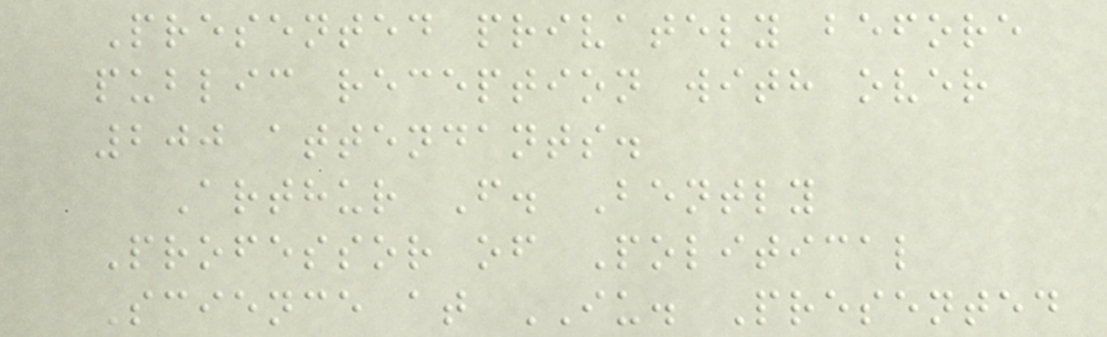Presented privately before
public reception with over
200 attendants.
Arthur F. Bently
Professor of Political
Science at IU. Presented
